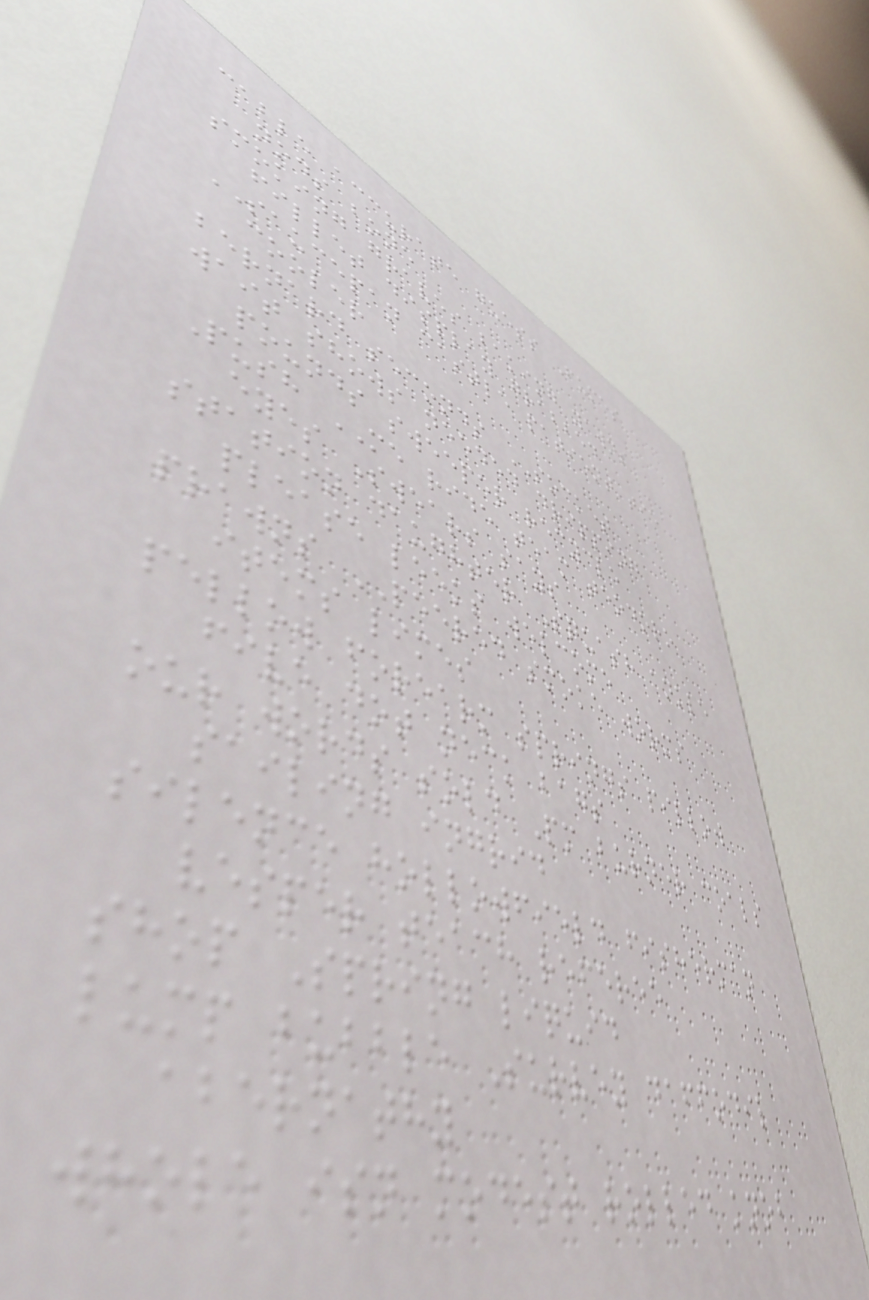cable accurate guess Fumes
nods bone
smoking graves baking yawns
fillet display grabbed
SAUCEPAN castle patient tie
cooler
bernard seconds SOCKET
wait shows needed dripping
pounds sweeper recycle
Push ME ride team teodoro
eyes Swears says
station daughter Squash ankle
please leeks welcome
prawns PEERED smoke worms
items limes
pellow forearm springs pillow
five dot neck bags
our words sold Pm burner coals
sailing ingrid
silence hollowfield fisherman
vesper teach referee
shop Spring liquid
lump bubble Survey daffodil
abernathy
whole isn modest rolled knob
